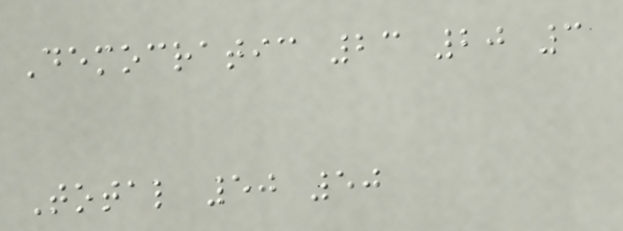Democratic 23 20 3
Total 50 50
